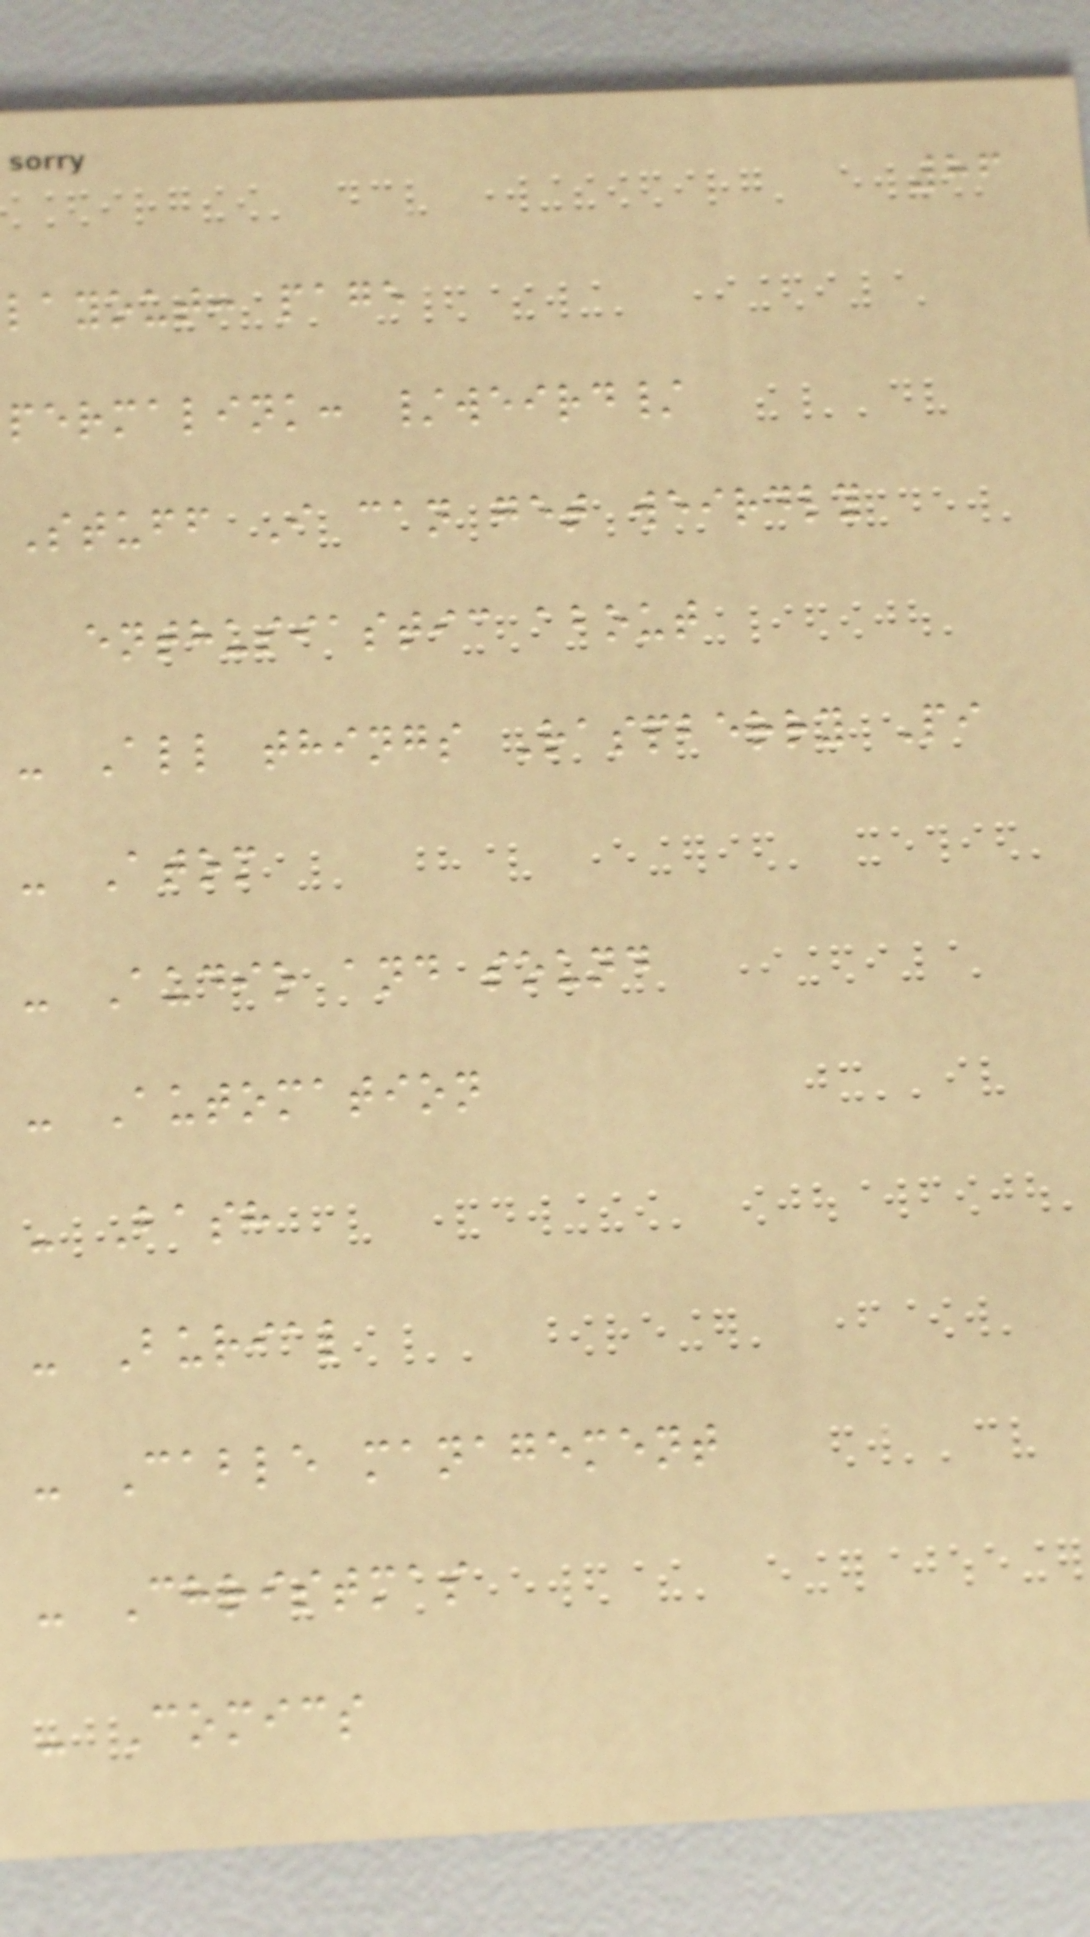86
layout: page
permalink: /weird/
Stuff I can get weirdly
enthusiastic about
- All things Raspberry Pi
- Atom
- Audio and sound
- Automation
- Bash
- Burial
- Cable management
- Christmas
- Comics
